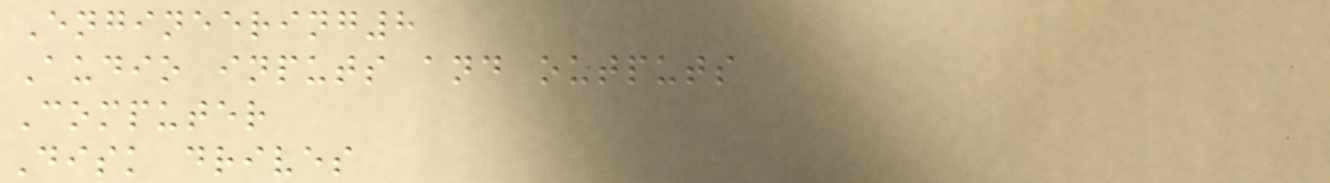Engineering8
Audio inputs and outputs
Computer
Disk drives
